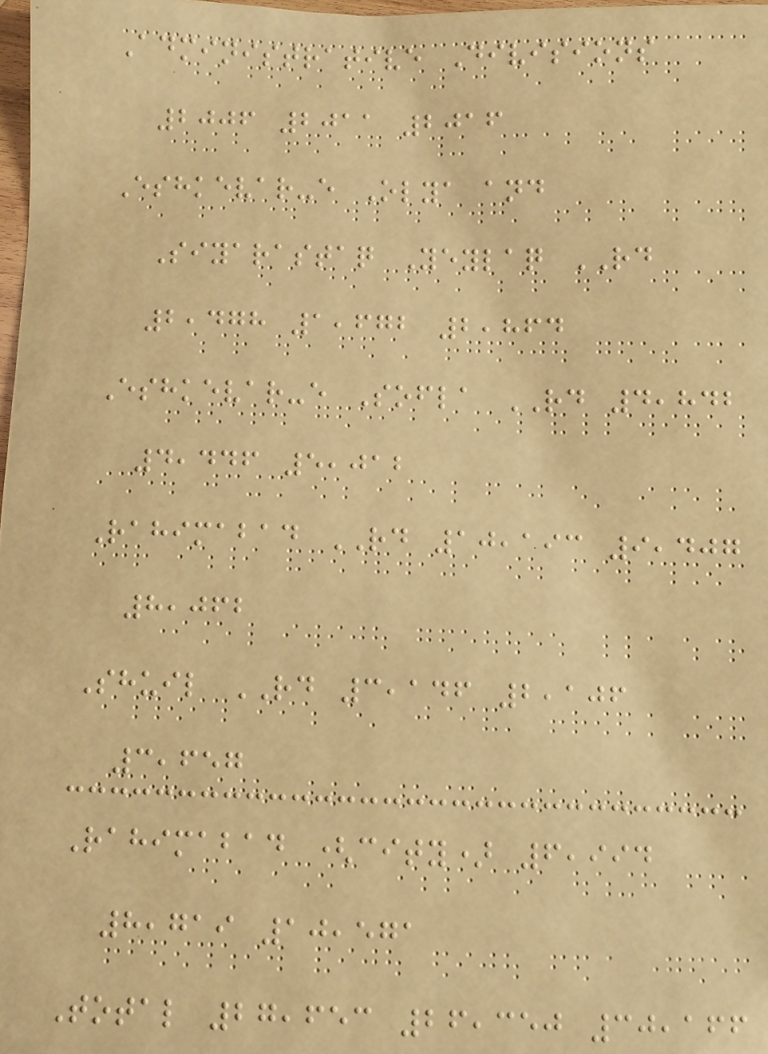Administrative Divisions
2006 2011 2016
Eshkevar-e Olya and
Siyarastaq Yeylaq RD
2,478 1,672 2,864
Eshkevar-e Sofla RD 4,842
4,446 5,012
Rahimabad RD 10,193 9,407
8,062
Shuil RD 3,146 2,106
3,657
Rahimabad (city) 6,994
8,719 10,571
Total 27,653 26,350 30,166
